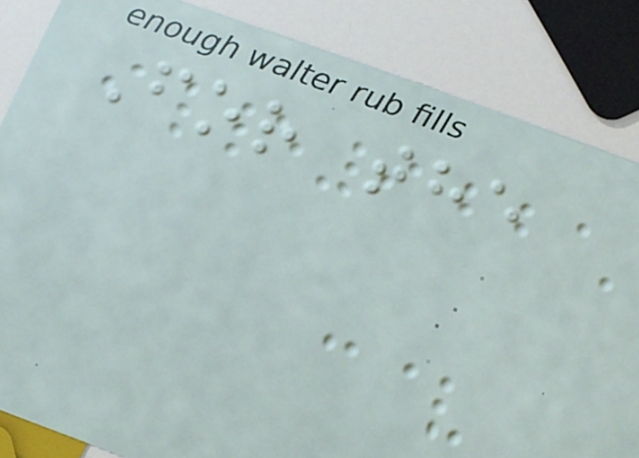For the
